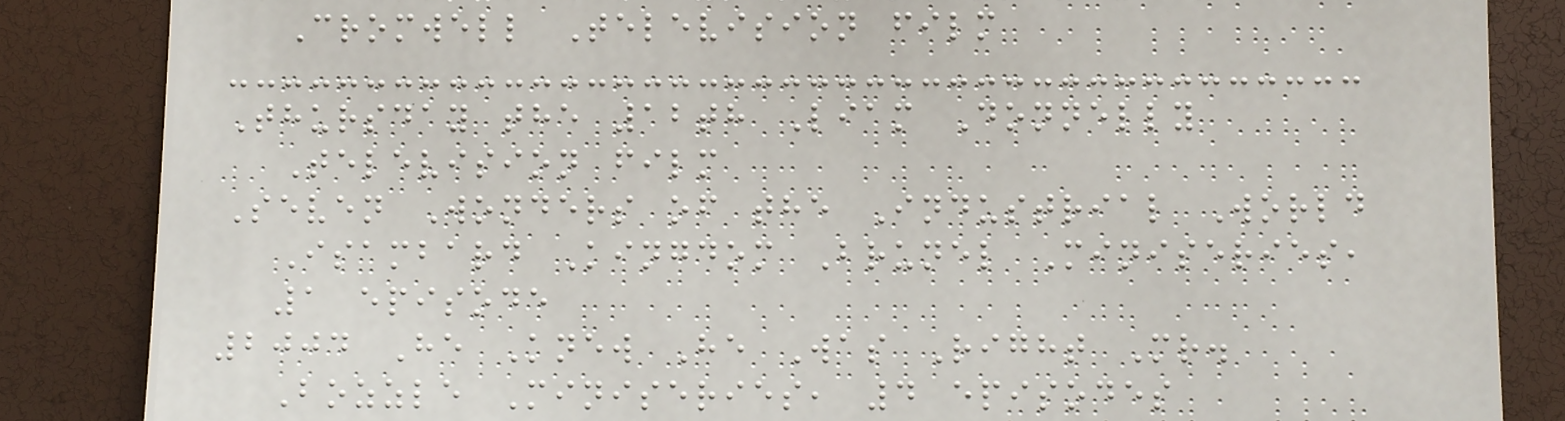Cromwell Television film
Thursday the 12th Liam Donnelly
Television film
Seven Wonders of the Industrial World
Isambard Kingdom Brunel Miniseries,
1 episode
2004 He Knew He Was Right Mr.
Bozzle Miniseries, 4 episodes
